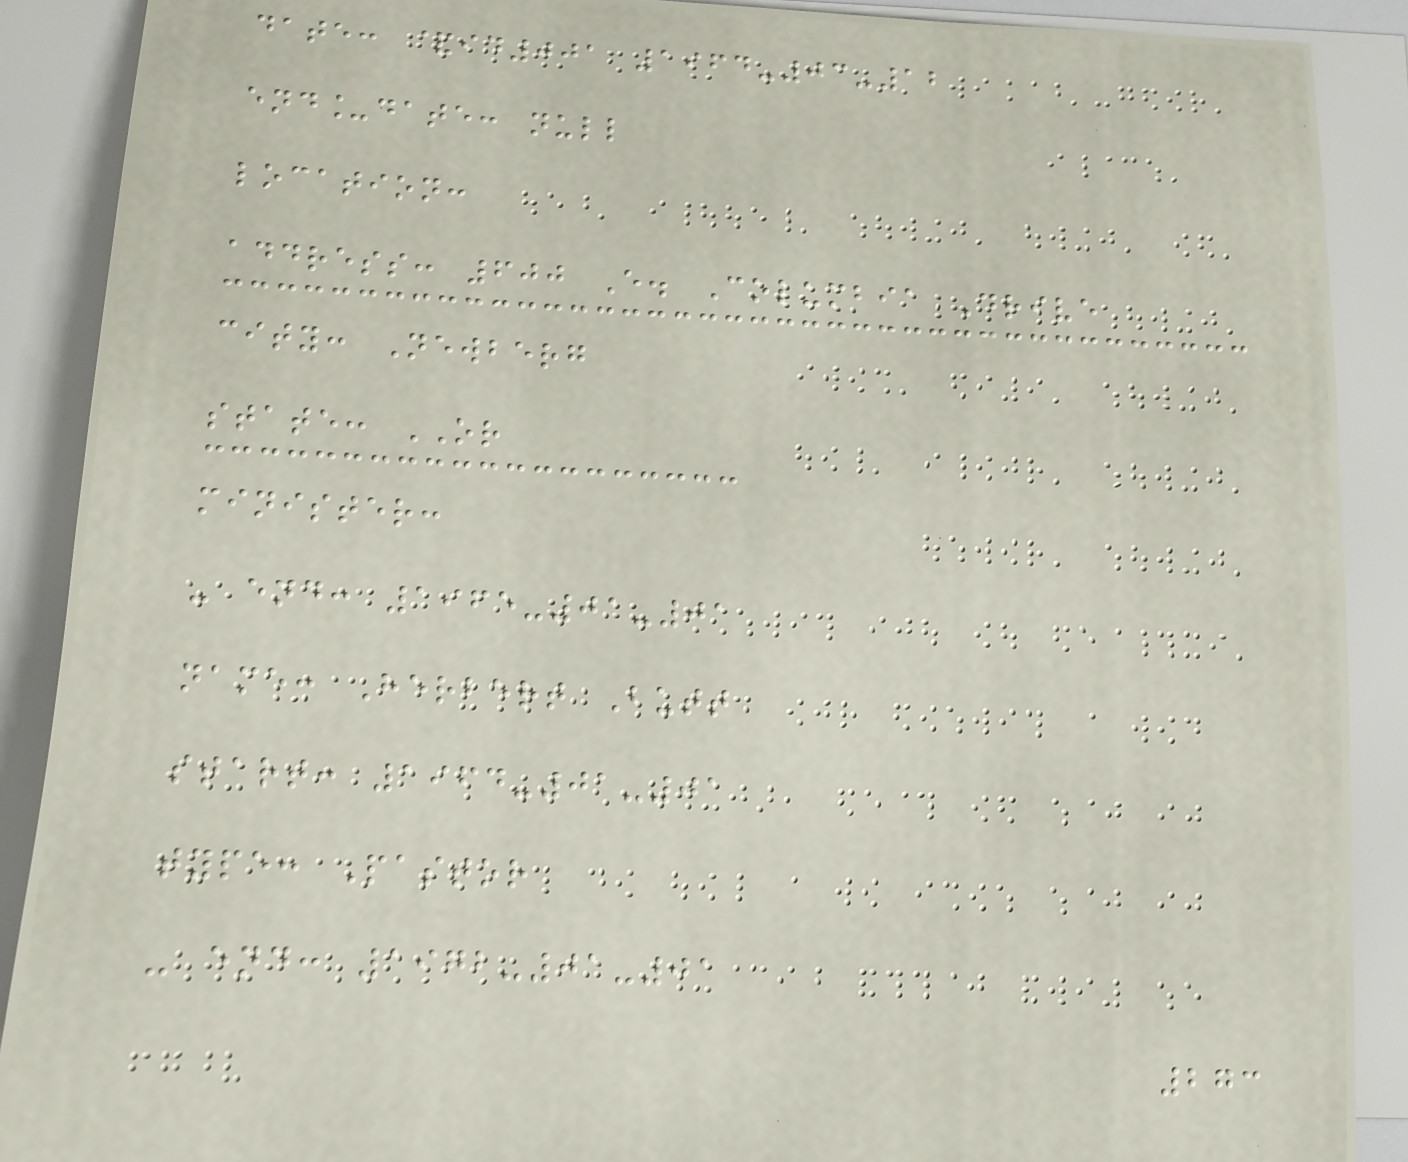date: &id001 1964-03-12
end_date: null
location:
address: 600 E. Columbia Drive
city: Newberg
state: OR
minister:
- end: 1965-01-01
name: Herbert Butt
start: 1964-01-01
type: Pastor
- end: 1972-01-01
273
